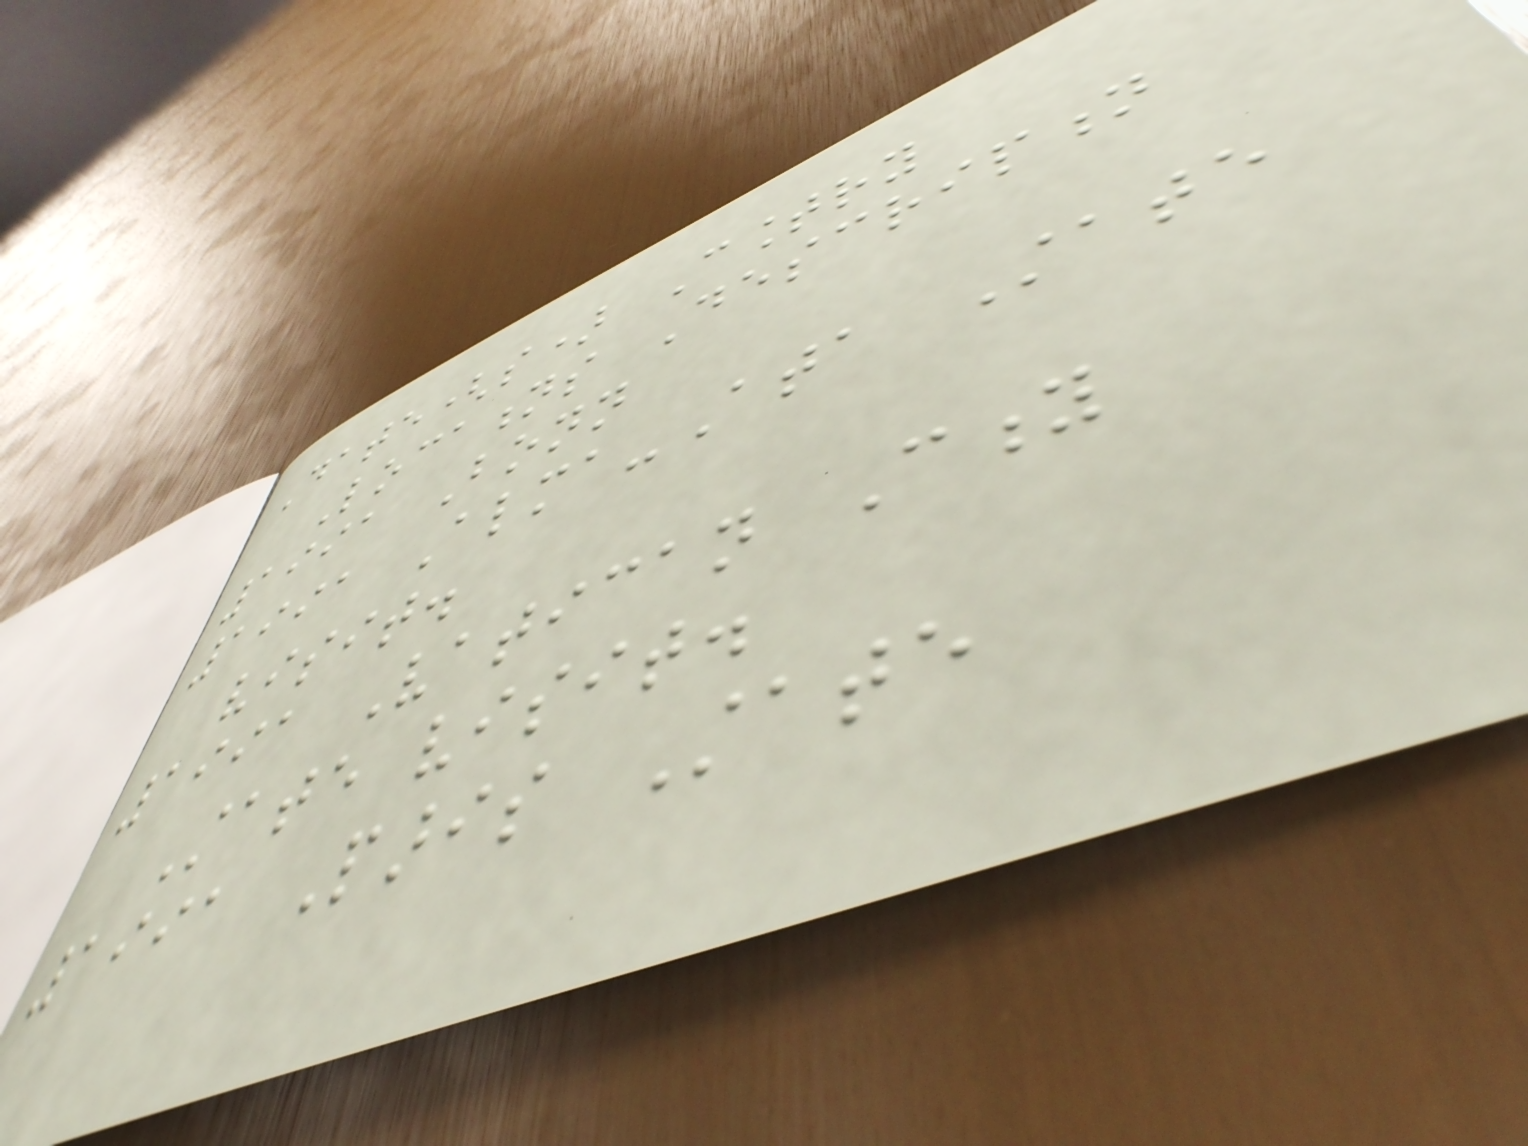Date(s) Country
Locations Description
1991 Bonn
1991 Alma-Ata State
visit.
1991 Vatican City
State visit.
1991 Paris State
